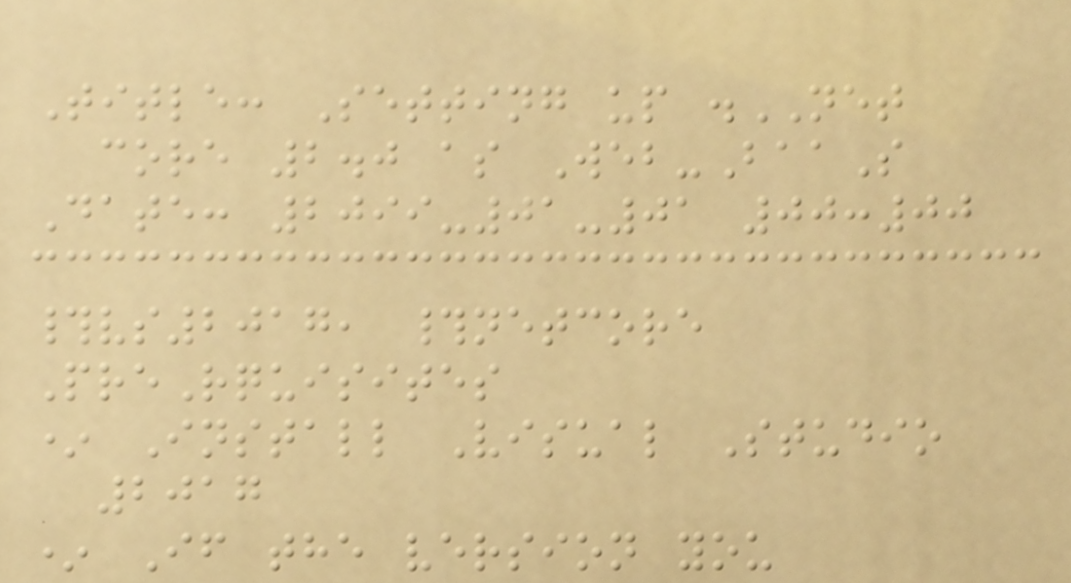Title: Setting up .NET
core 2.0 as Web-BaaS
Date: 2099-01-01 00:00
#vs2017, #netcore
PreRquisites
* Install Visual Studio
2017
* If the version you
